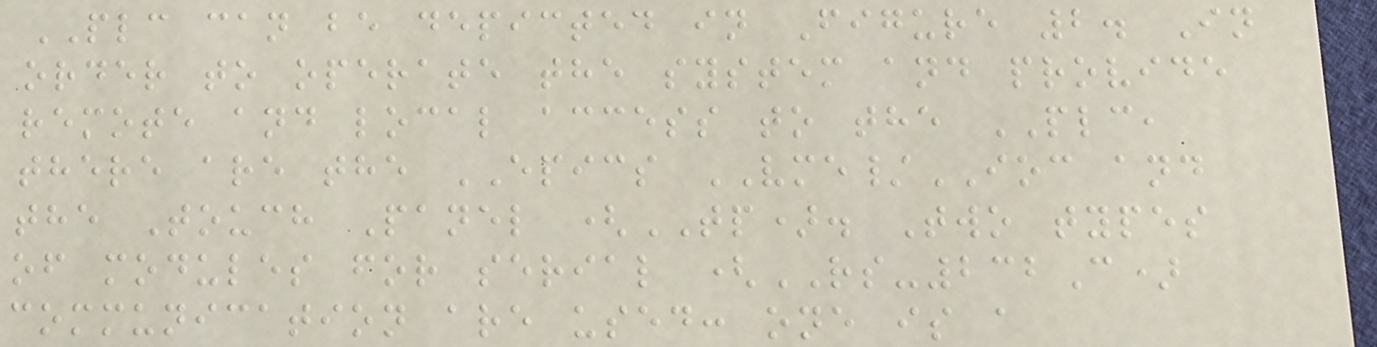PLC can be depicted in Figure 2. In
order to operate the system and provide
remote and local access to the PLC,
there are the EPICS VME/IOC and
the Touch Panel (TP). Two types
of modules for serial (RS-232C)
communication are used: one is a
